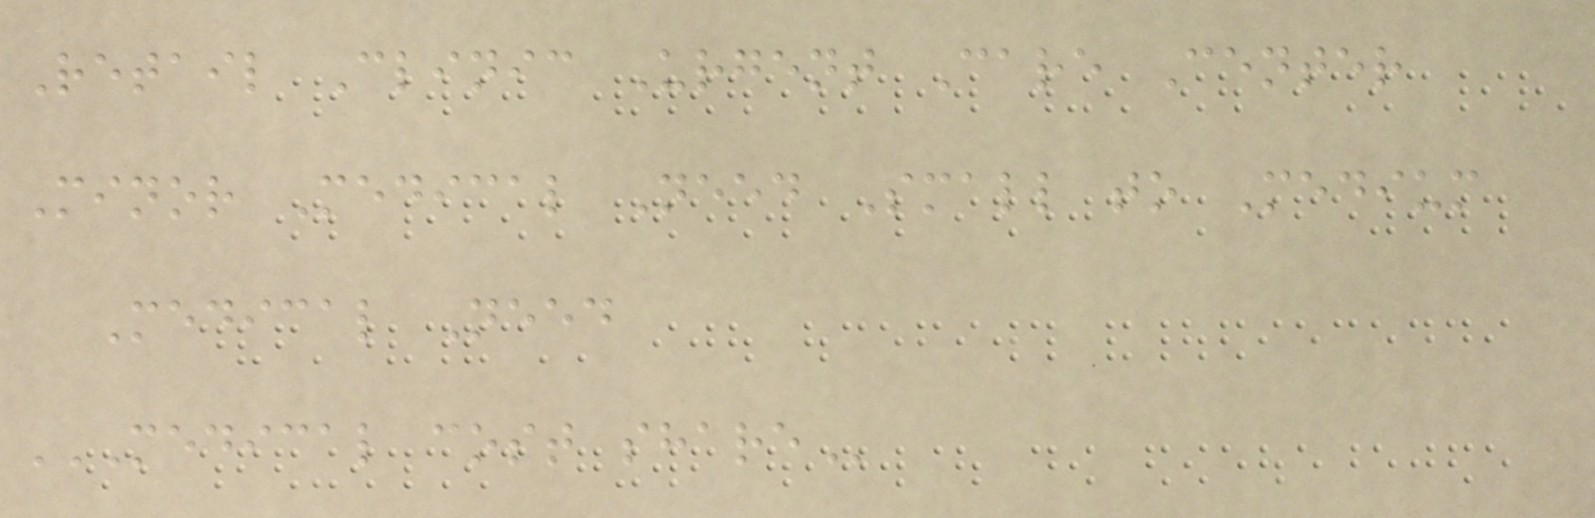Retail Clinic Urgent Care Center
Minor Medical Need Small to Medium
Medical Need
MEDICAL COST SHARE
